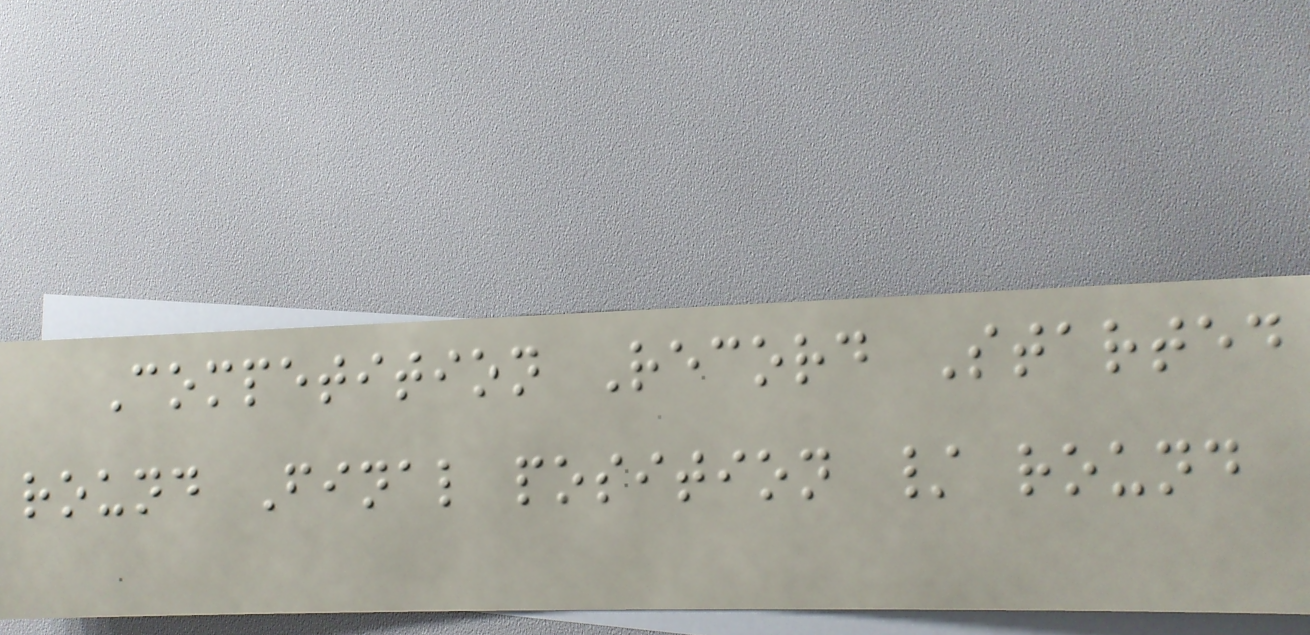Competition Record Started
round Final position / round
